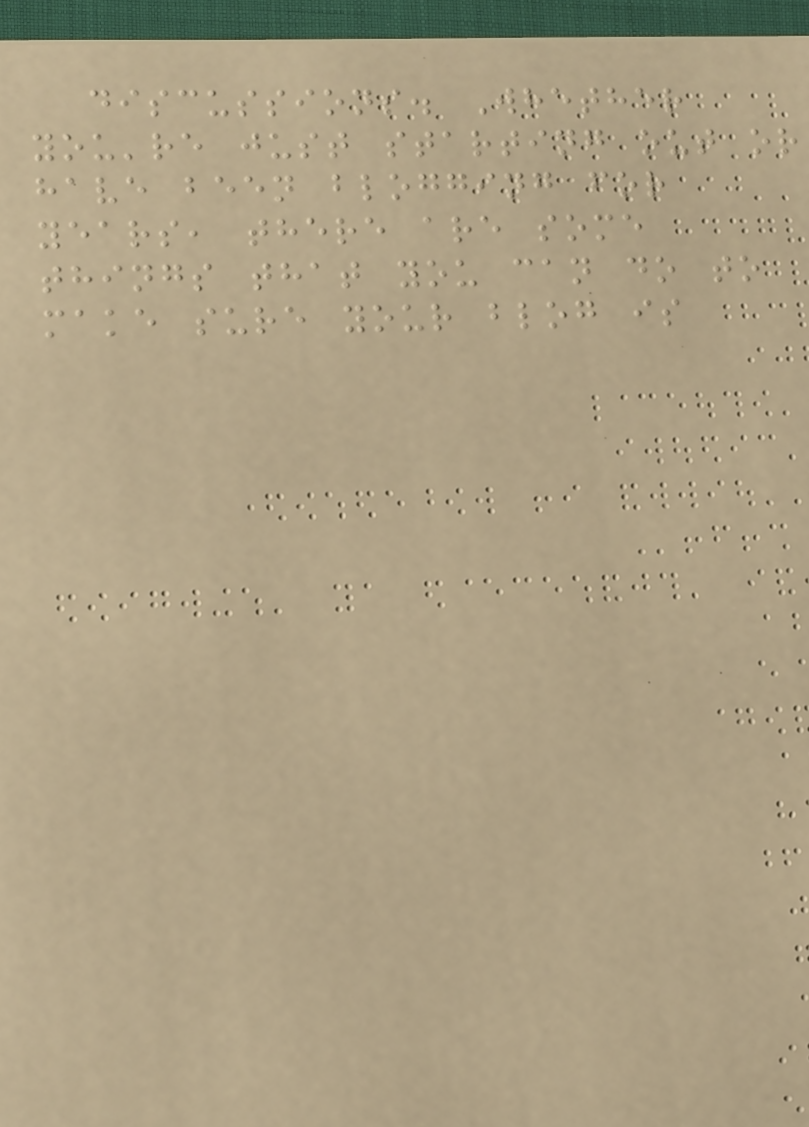discussions. Whether
you're just starting out or
have been blogging for
years, there are some
things that you can do to
make sure your blog is
